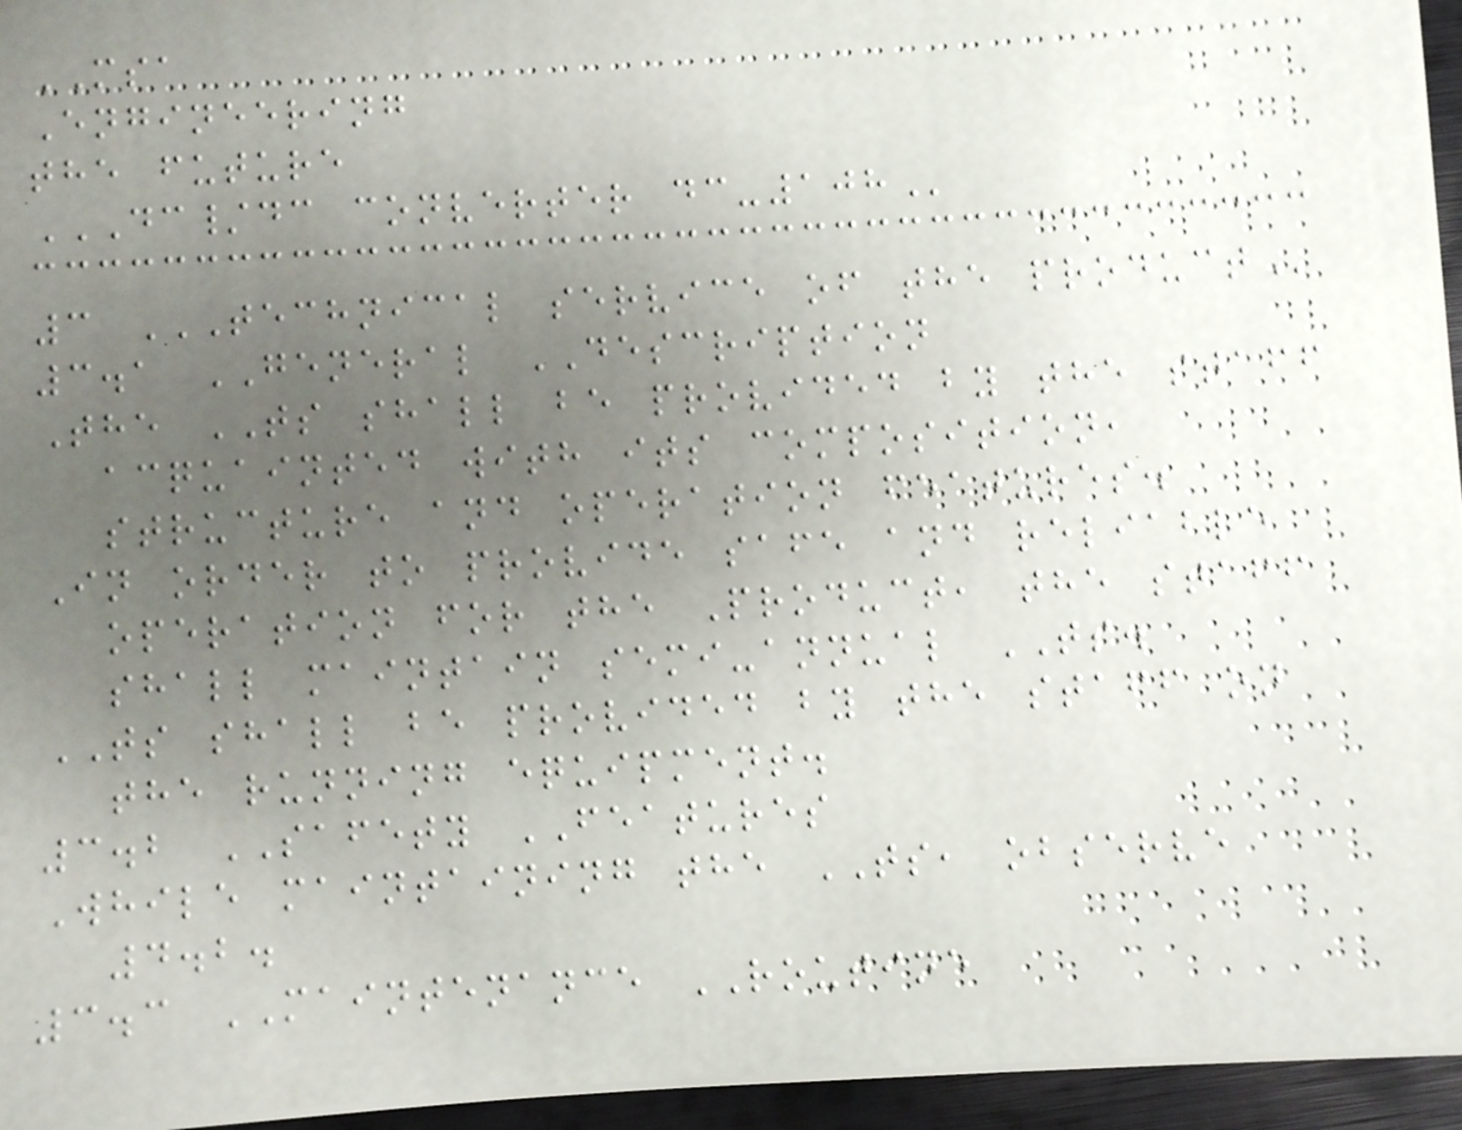MSA
Engineering
the future
DC/DC CONVERTER DC-108
3 TECHNICAL SERVICE OF THE PRODUCT
3.1 GENERAL DESCRIPTION
The TS shall be provided by the staff
acquainted with its composition,
structure and operation features.
In order to provide safe and reliable
operation for the Product, the staff
shall maintain semi-annual TS.
TS shall be provided by the staff on
the running equipment.
3.2 SAFETY FEATURES
While maintaining the TS, observe
4.2.
3.3 MAINTENANCE ROUTINE
